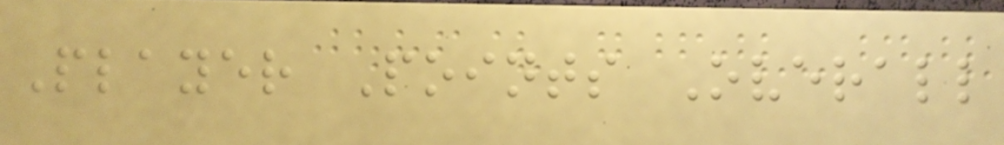Player Points Overall
